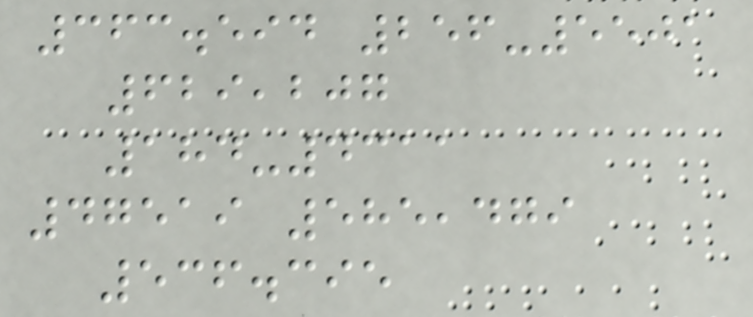363.594 256-5501
629,207
184-4311
47519 585,479
536.395
